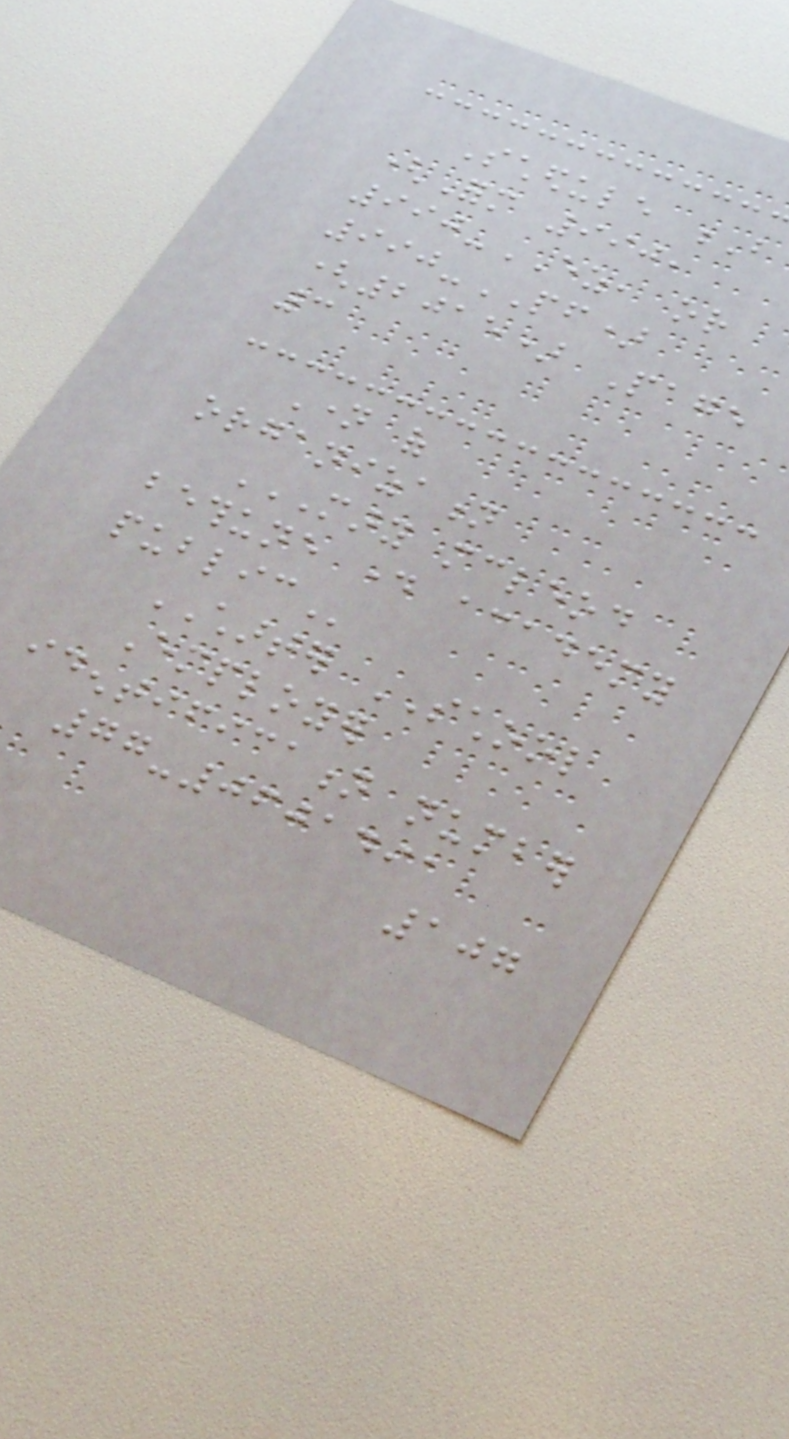Schedule B
(Form 990,
990-EZ, or
990-PF)
(2015) Page
3
Name of
organization
MARY MCLEOD
BETHUNE DAY ACADEMY
PUBLIC
CHARTER SCHOOL
Employer
identification number
77-0601491
107
